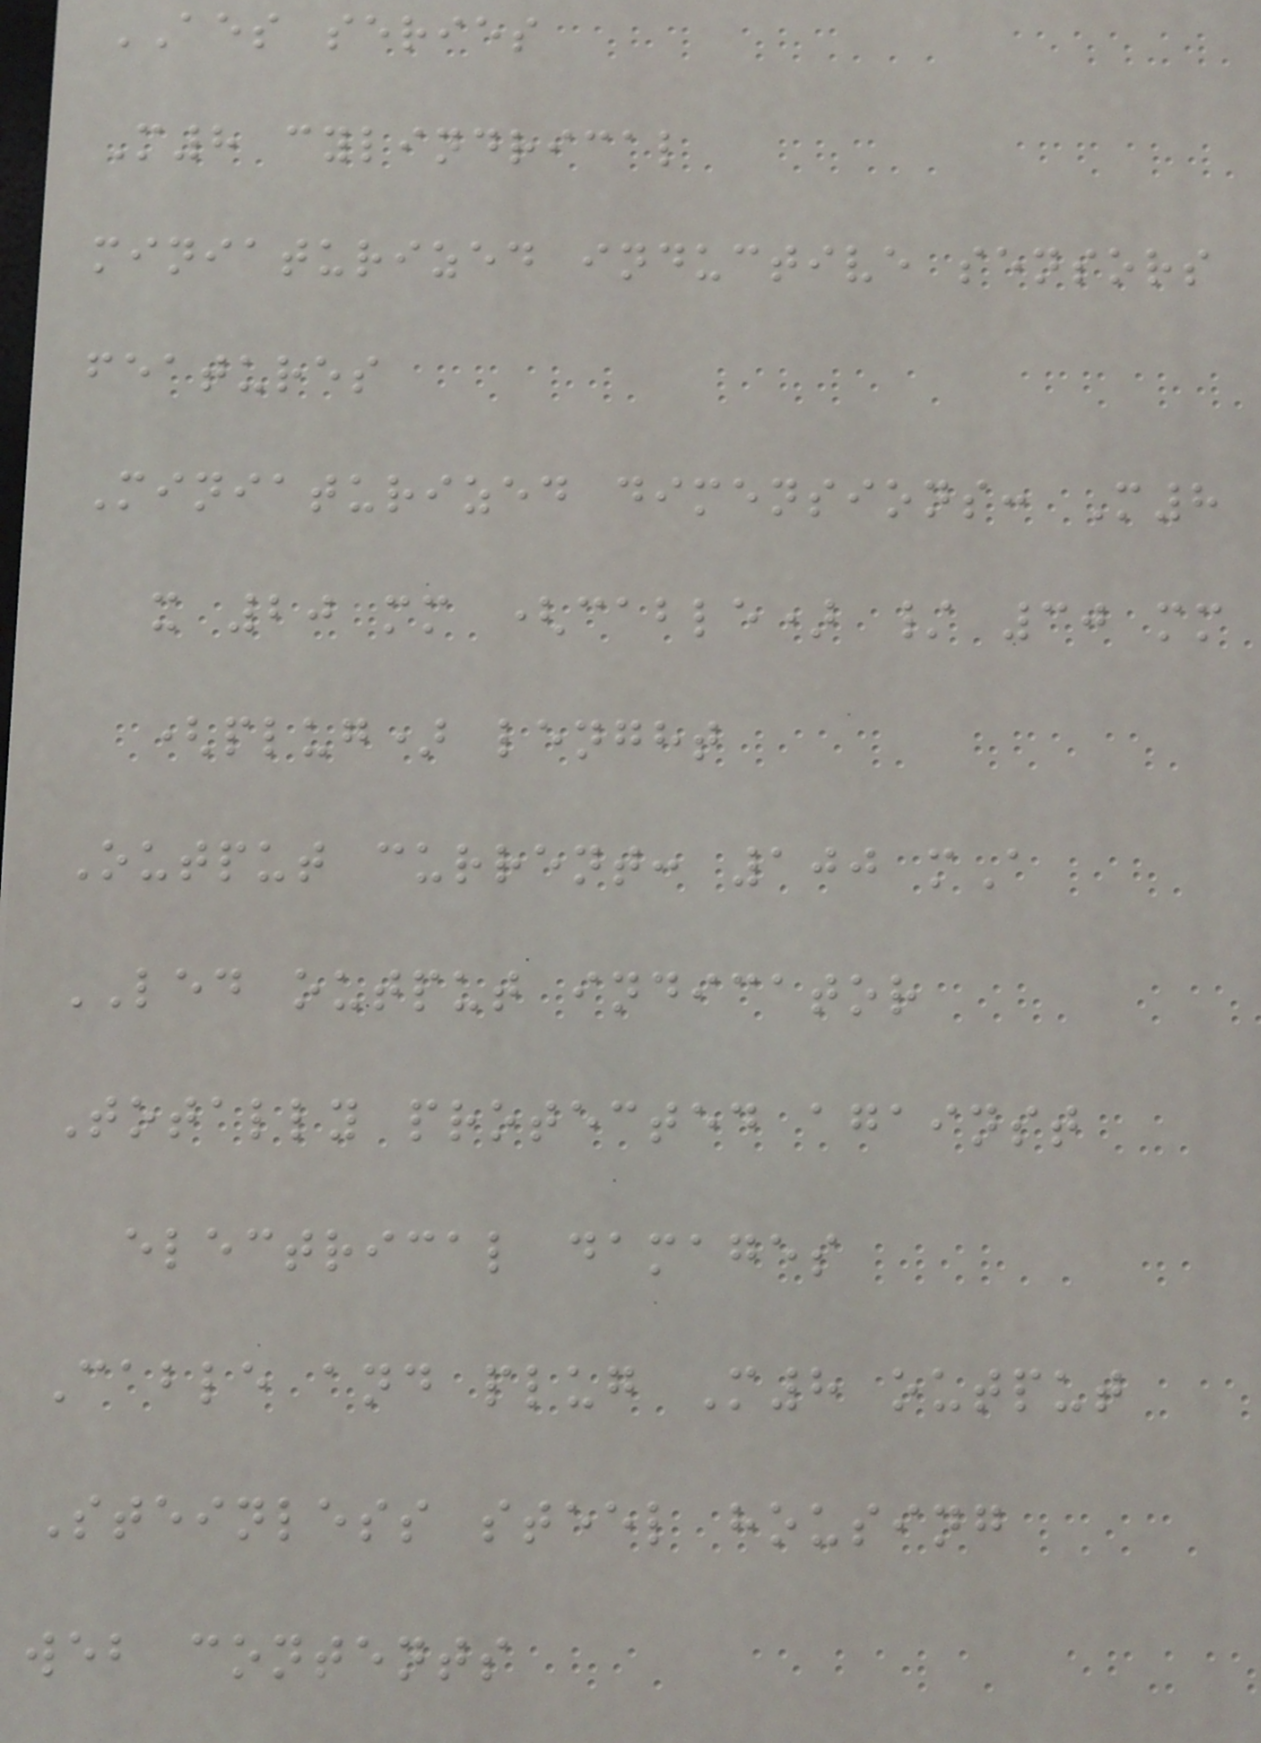AES series
M8 cylindrical
miniaturized inductive sensors
features
Miniaturized dimensions: M8
x 20 mm (cable) / 30 mm
(plug) lenght
Output current: 100 mA
LED output indicator
Totally protected against
electrical damages
Cable and plug M8 output
Steinless steel housing
web contents
